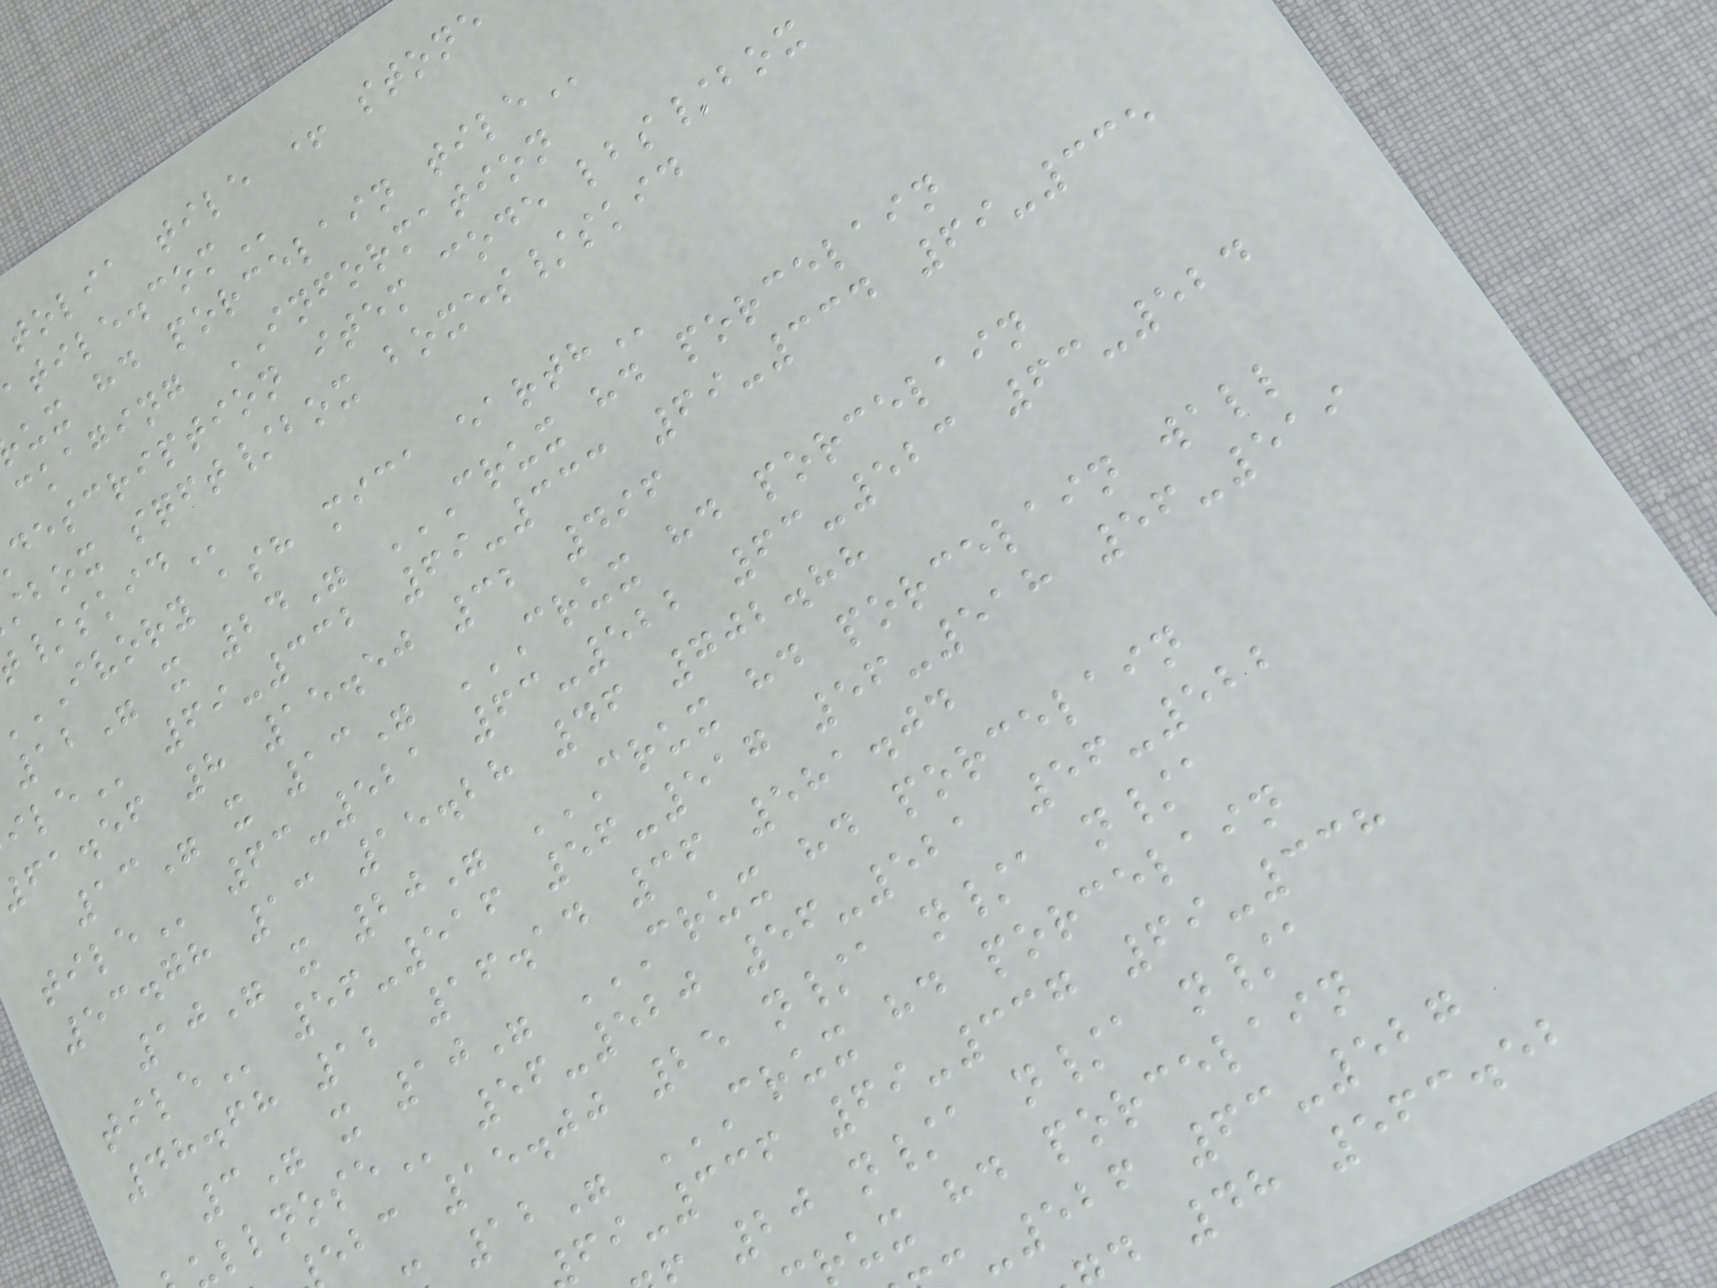tolia tile + stone
ux hd porcelain
ckaging INFORMATION
description item code lbs/box
box sqft/box boxes/skid
IVORY ash mica
12" x 24" CRUX HD PORCELAIN
69-332 69-333 69-334 69-335
fa.ef 8 15.50 32 496
13" x 13" CRUX HD PORCELAIN
63-521 63-522 63-523 63-524
53.78 13 15.28 46 702.88
10" x 20" CRUX HD PORCELAIN WALL
56-516 56-517 56-518 56-519
48.68 12 16.14 36 581.04
3" x 10" CRUX HD PORCELAIN
56-520 56-521 56-522
ebc 15.00 25 n/a n/a n/a
-336 69-337 69-338
20 n/a n/a n/a
rux hd porcelain
-526 63-527
d 48 563.52
